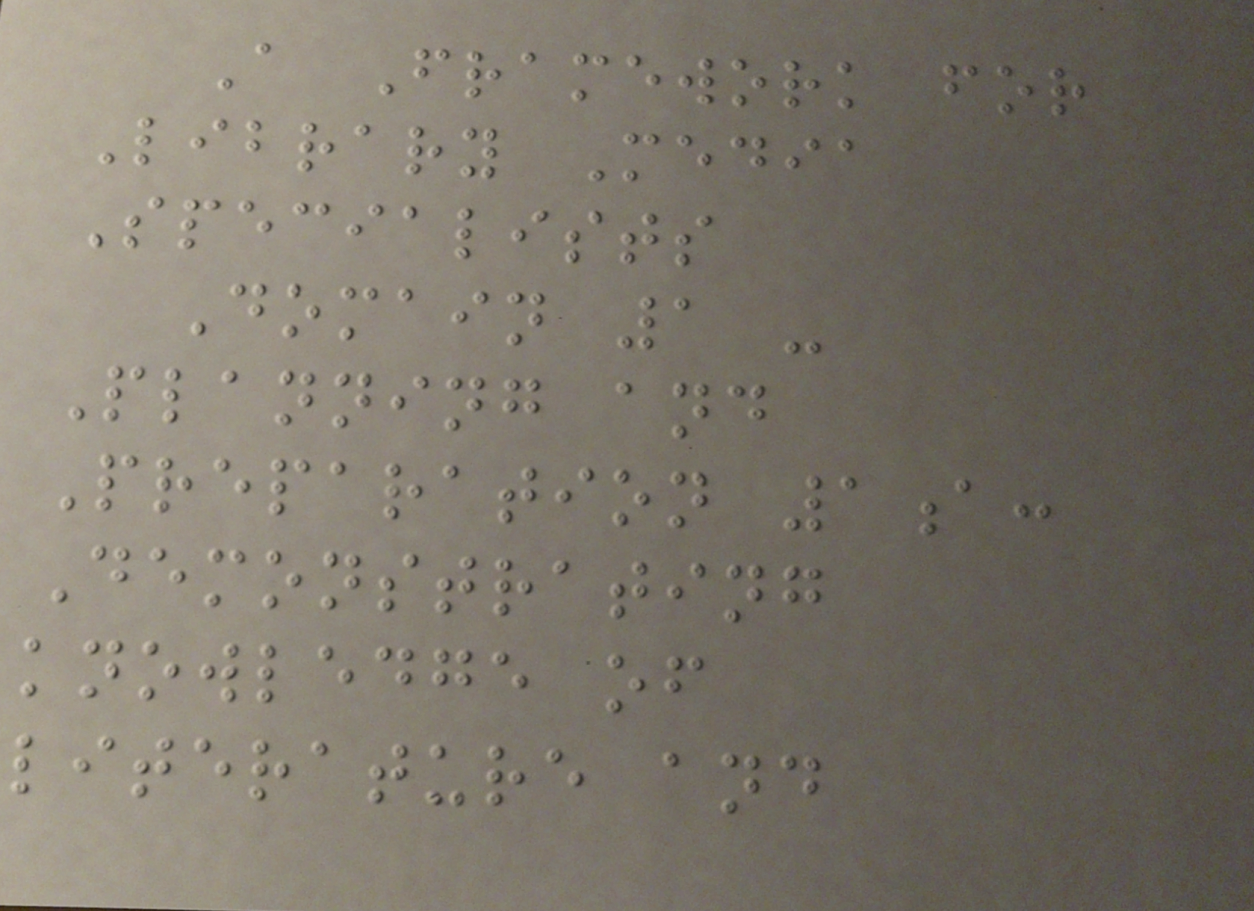A Framework for
Library Media
Specialists
Domain 1 -
Planning and
Preparation 1a:
Demonstrating
knowledge of
literature and
